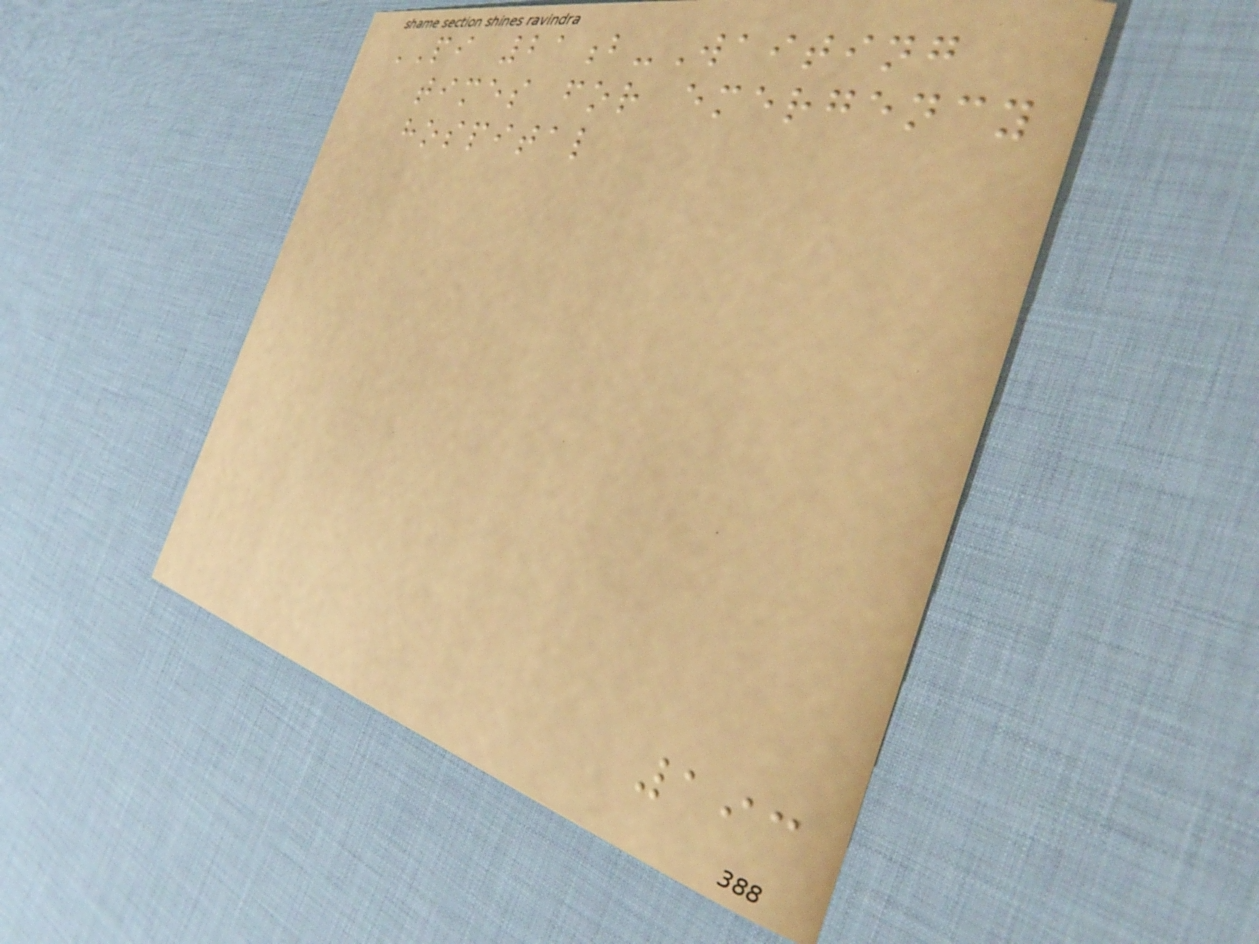PI 21b-Waiting
times for emergency
hospital
193
